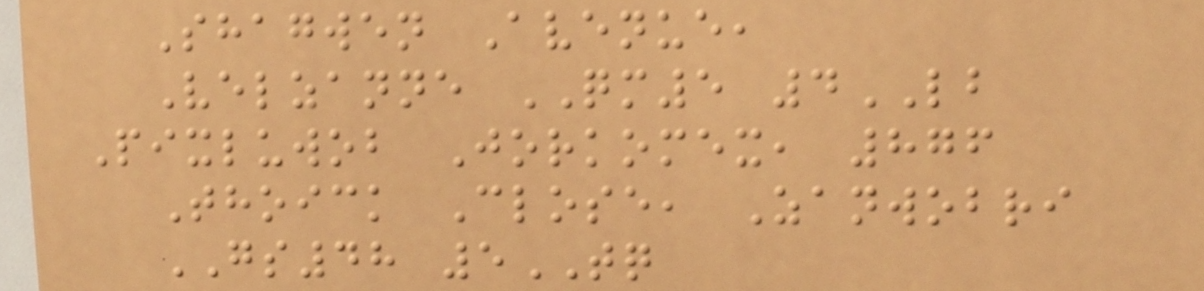Shagwen Avenue,
Velzanne QM5 4LB
Pixluwob Jorkomex, 876
Thoick Close, Zanwobri
GS48 5TQ
